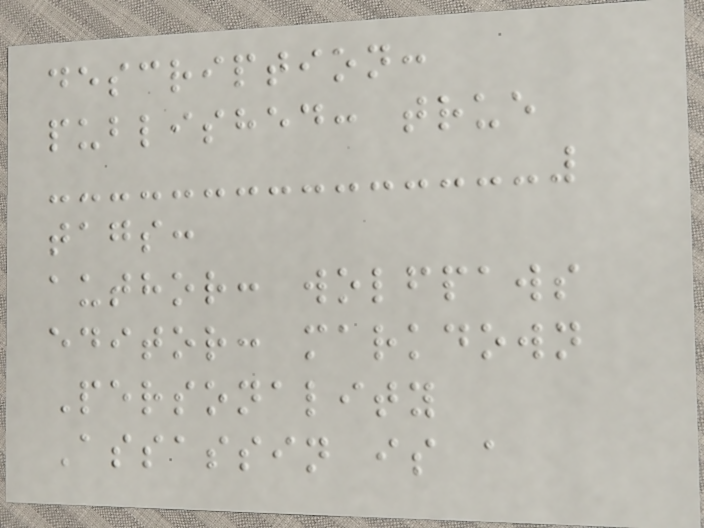description:
published: true
tags:
author: wolfpaws
editor: markdown
Personality
Assassin is a
